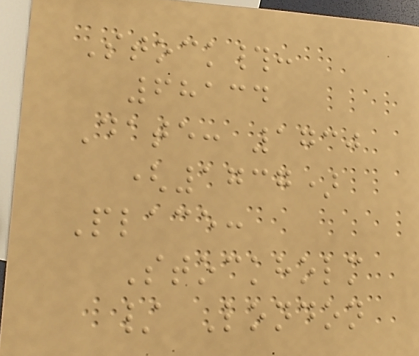Stock#:
68134
Date: 1730
(1737)
Place:
Stockholm
/ London
